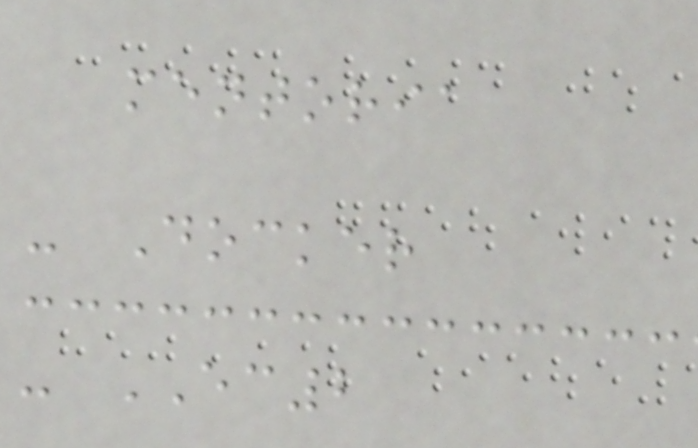mentoria
- Docker
- EC2
